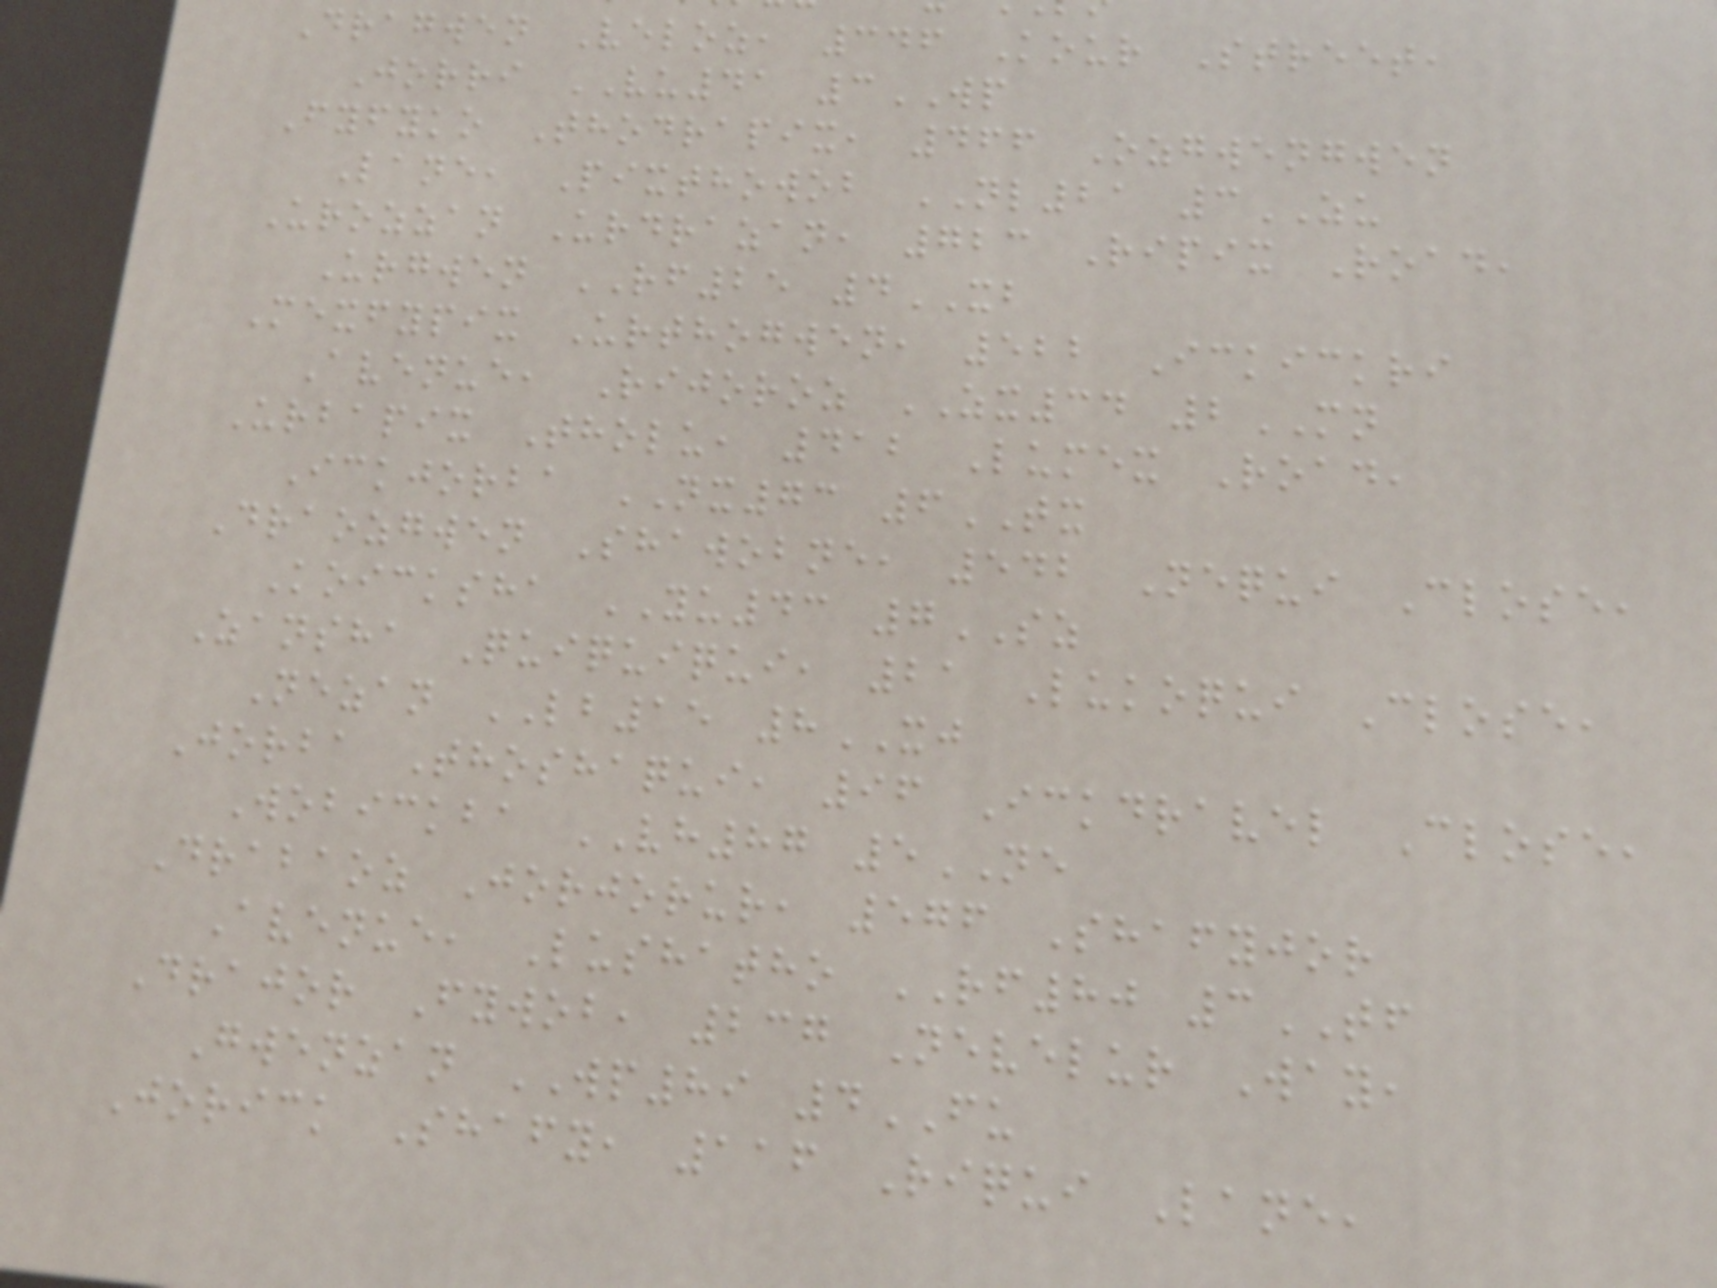Dragwen Veloz, 346 Kour Street,
Jorri VU41 3WP
Fyfyko Thodrapix, 466 Ozgwengwen
Lane, Pixthowob NL21 3ZU
Urozzan Urdrazan, 723 Ripix Road,
Urgwen RF25 4XB
Mexfypix Urthogwen, 522 Ickickri
Avenue, Rijoroz ZX34 2MN
Urbapix Tholu, 412 Lumex Road,
Ickjorba NX73 6TX
Draozgwen Shawobne, 542 Nequi Close,
Koicksha YU43 7SZ
Zansha Quiquiqui, 21 Lukoqui Close,
Nezan LB15 8XJ
Jorba Thoshaqui, 96 Ickdravel Close,
Wobickba VH87 5NE
Drabaoz Jorjorur, 576 Shafyjor
Avenue, Lushatho RF80 3TF
Drajor Fywob, 237 Nevelur Way,
Gwenzan WP89 4FU
Jorick Shafy, 116 Riqui Lane,
